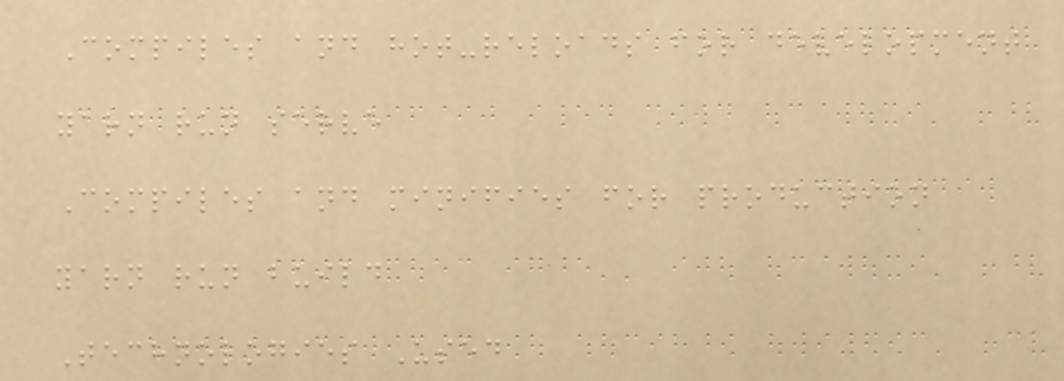Compiles and hot-reloads for development
yarn run serve
Compiles and minifies for production
yarn run build
Technologies Used
